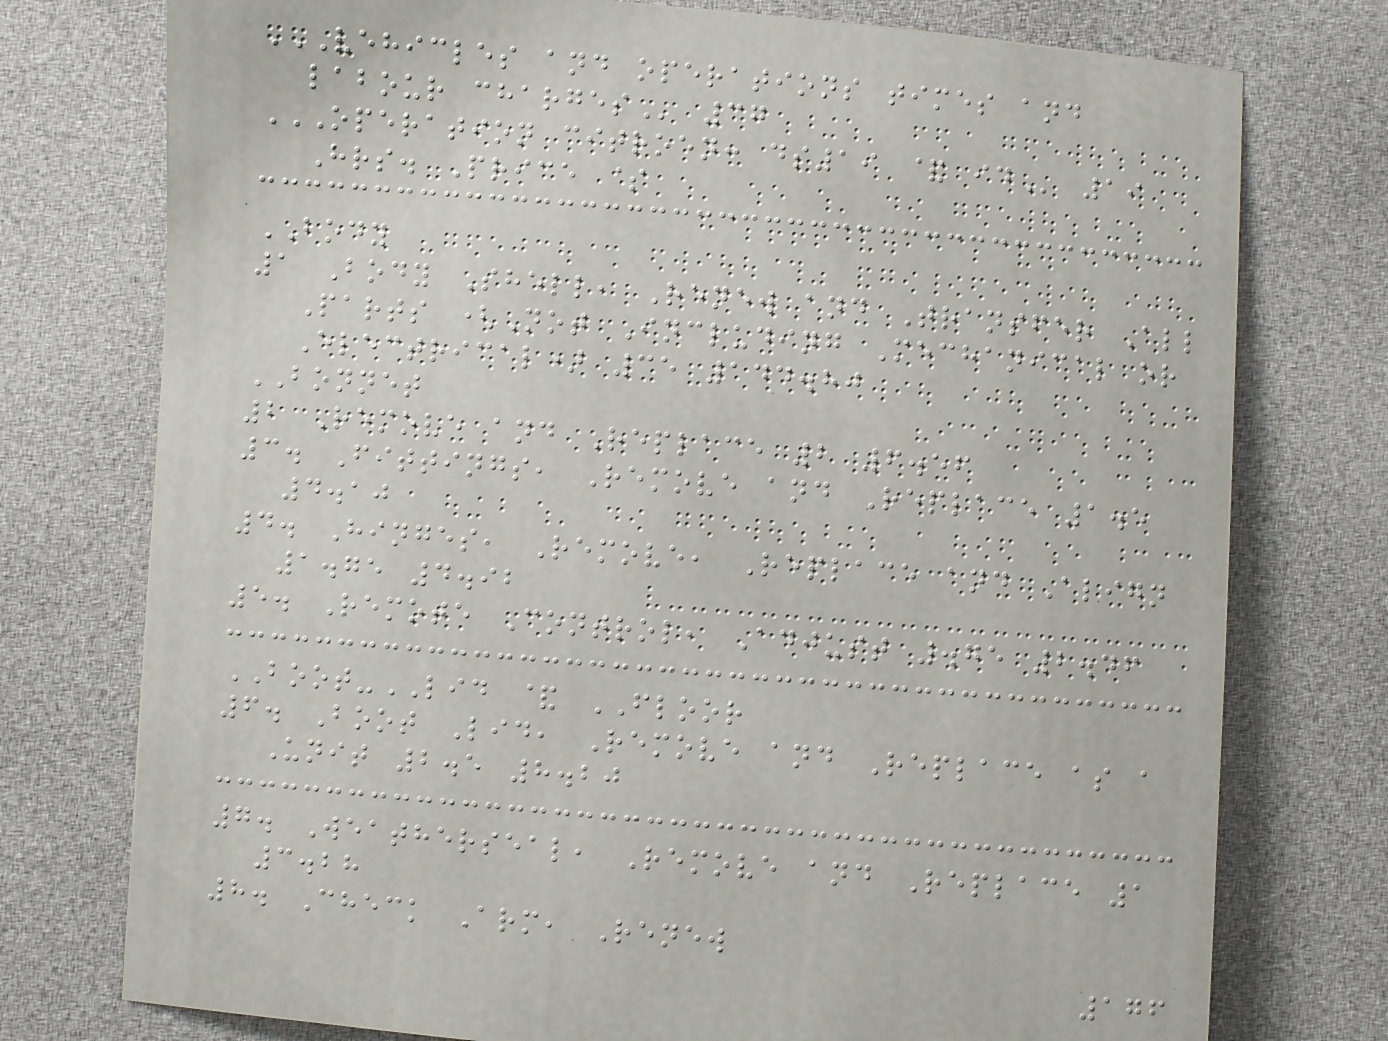VEHICLES AND OPERATIONS TIMES AND
LABOUR CHARGES 37
OPERATION CITROEN: DS19 & ID 19
Hrs. Price $
BODY
1 Body Shell, Renew and Transfer All
Parts (Not Including Mechanical or
Electrical) 35 144.80
BONNET
2 Remove and Replace 2 6.56
3. Fittings, Remove and Replace 1.5
4.10
4. Hinges, Remove, Replace and Align
1.75 4.92
5. Remote Control, Adjust .75 2.46
BOOT-LID & FLOOR
6. Boot Lid, Remove and Replace as a
Unit 2.5 8.20
7. Weatherseal, Remove and Replace 1
3.28
8. Check Arm, Renew
176
